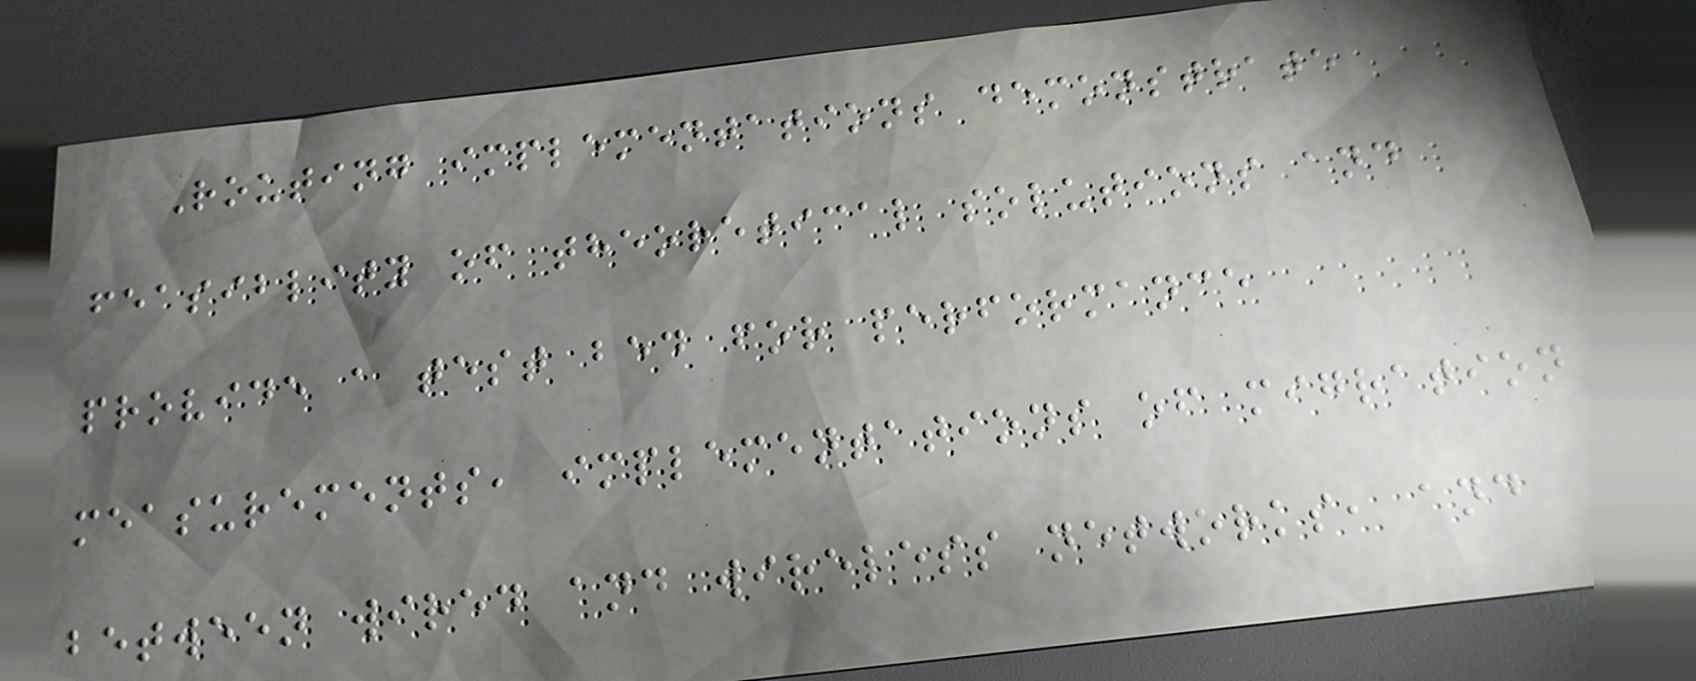Routing implementations demonstrate
feasiblity of theoretical solutions and
provide a test bed for performance
measurements, implementations of migration
between wired and wireless networks, and
